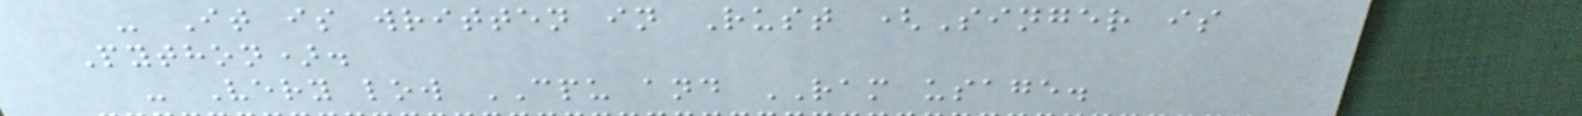- It is written in Rust (Singer is
Python).
- Very low CPU and RAM usage.
